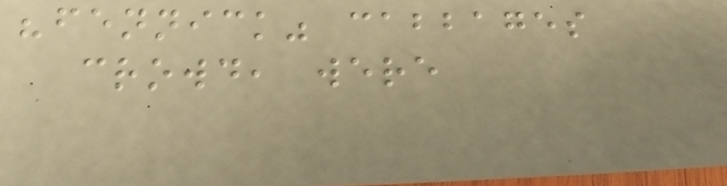"fennick" cabbages
crowd, were
